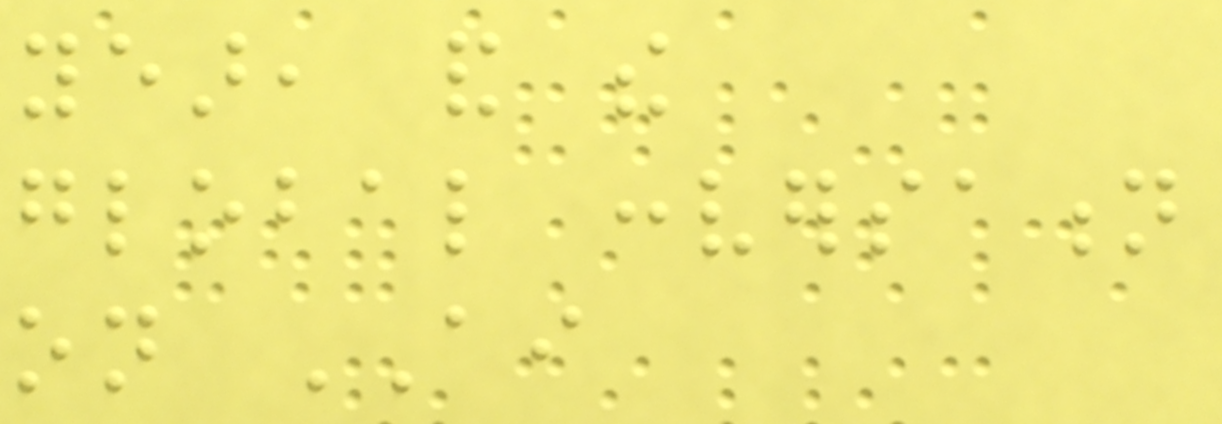year, and the
global conversation
on AI
